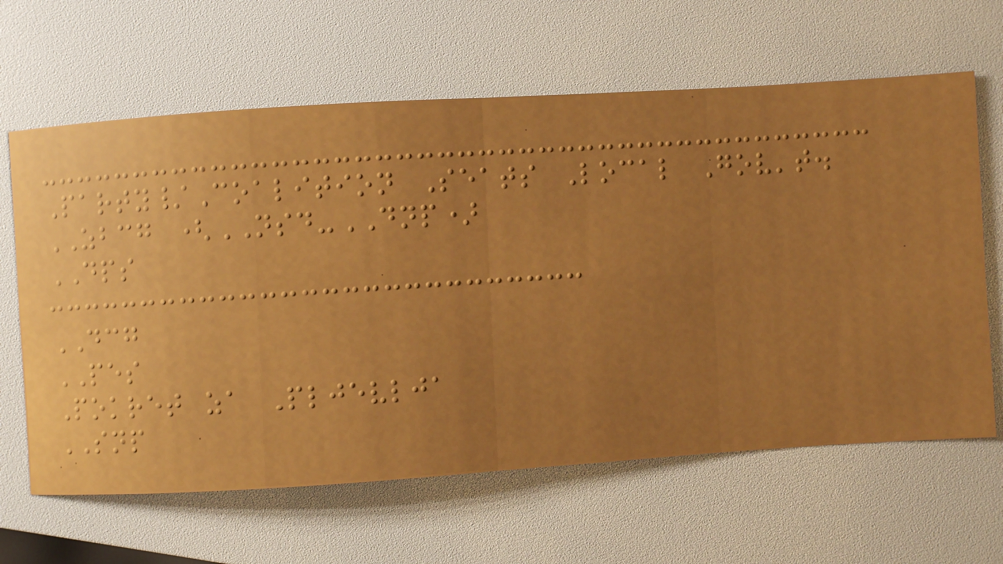Party/Coalition Seats Local Gov't.
ZBCG (NSD-DNP)
DPS
DCG
PES
Pokret za Pljevlja
SNP
